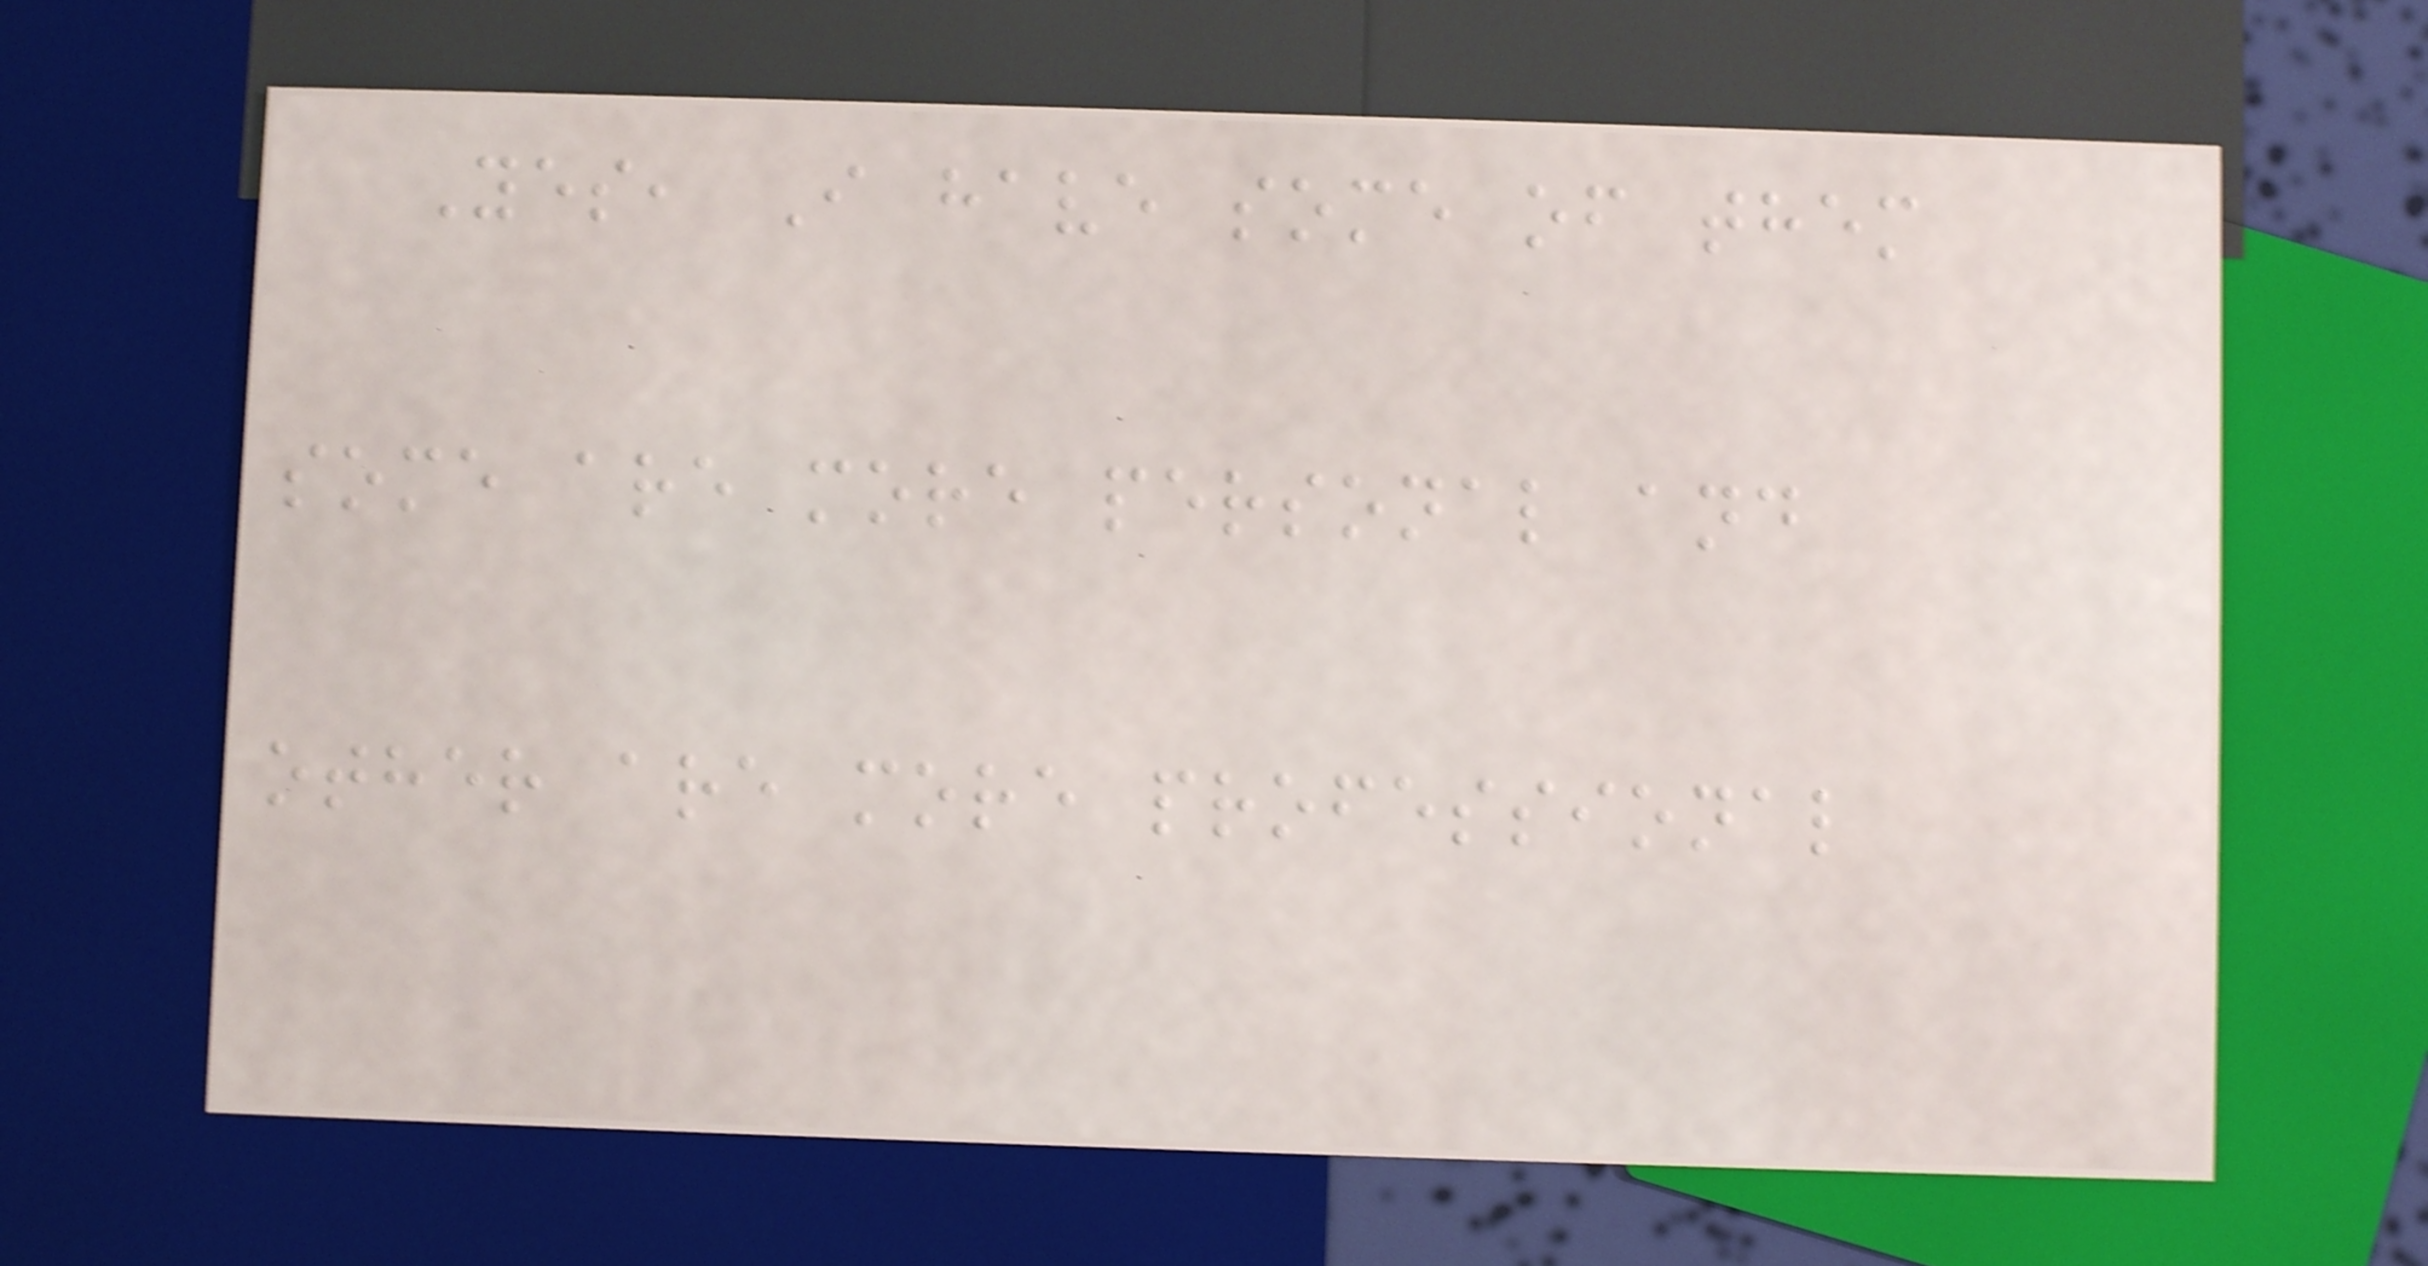Yes, I have some of them
some are more personal and
other are more professional
